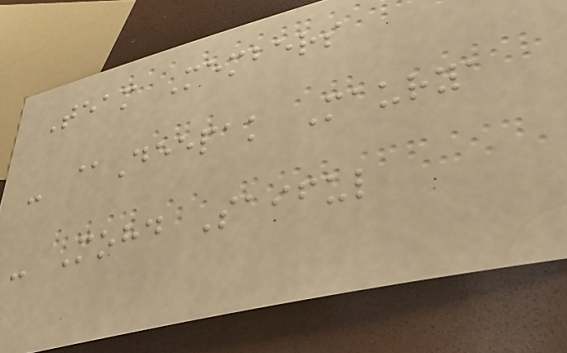Team Members
- @Deepak Maurya
- Mohd Saiful
